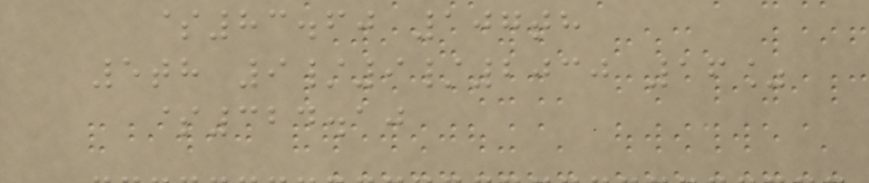$83.60 107th
5th 9/9/2030 16%
$324.10
